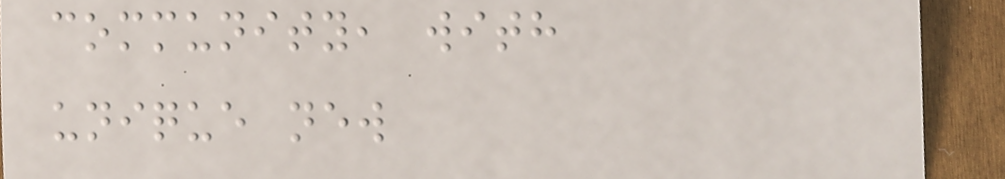community, with
unique new
